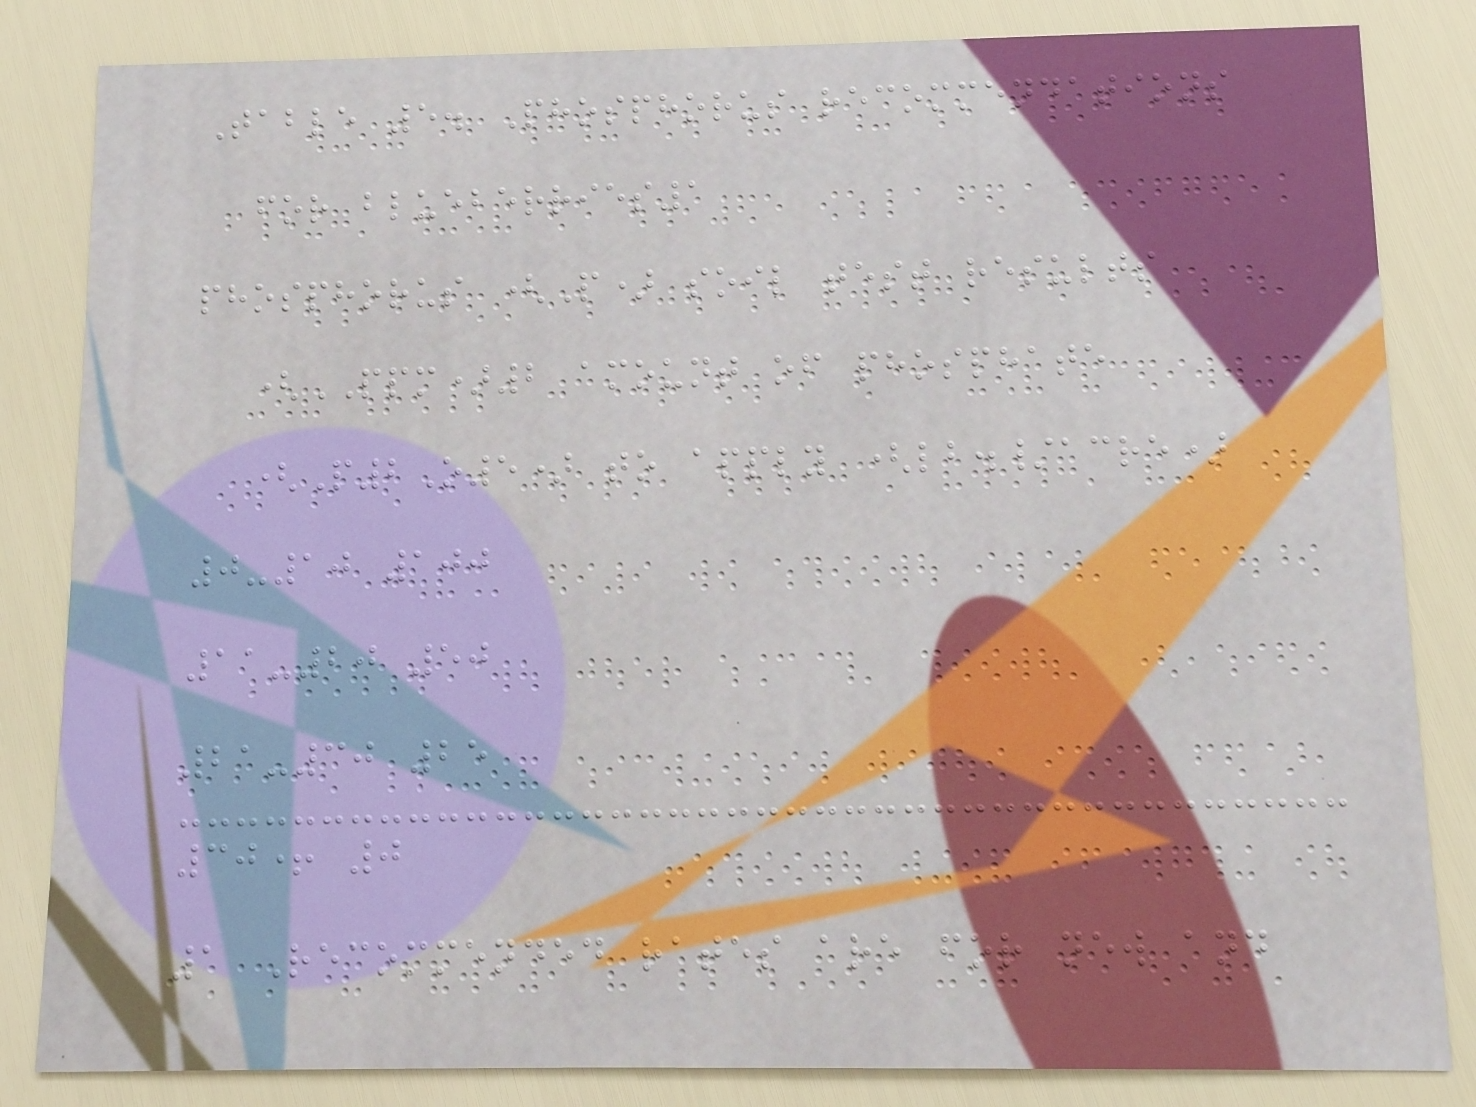Table 5. Phosphorus recommendations
for blueberries1
phosphorus (P) soil test results
(PPM)2 amount of phosphate
(P2O5) to apply (lb./acre)
0-10 100
11-20 50
21-30 25
30+ 0
1 Recommended rates are for new and
